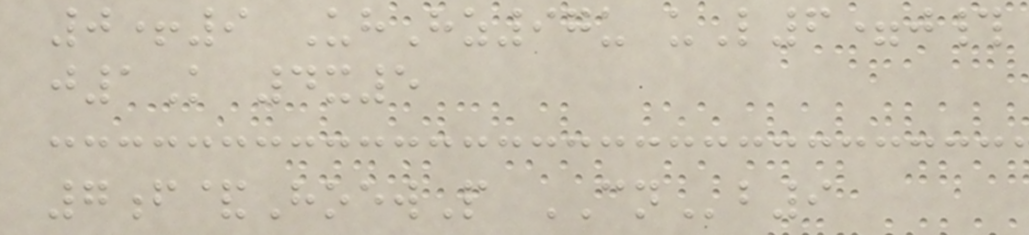0+9 UhHz97u uL6=j#
j1K 4x5
7f&HoewP CNb9
